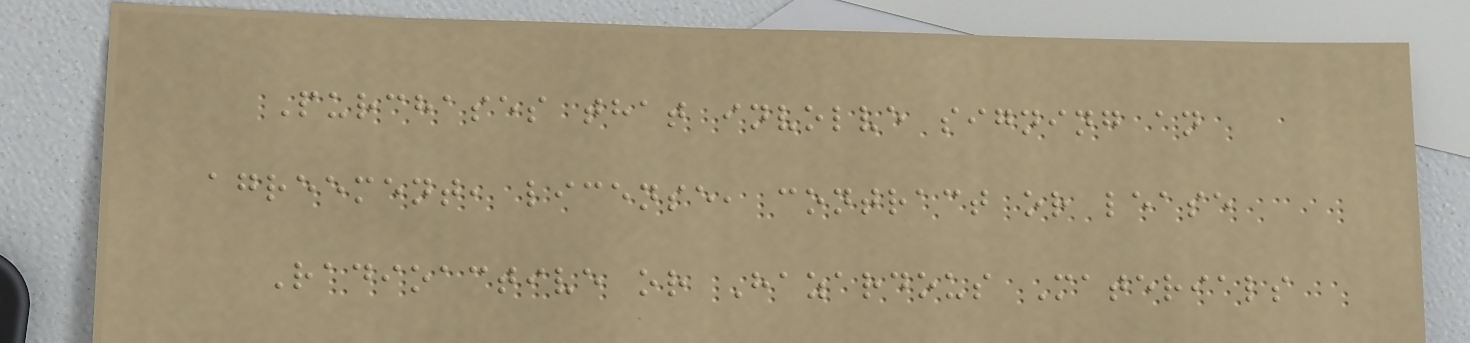Purchases that involve signing an
agreement, license, contract or lease
Radioactive or Hazardous Materials
